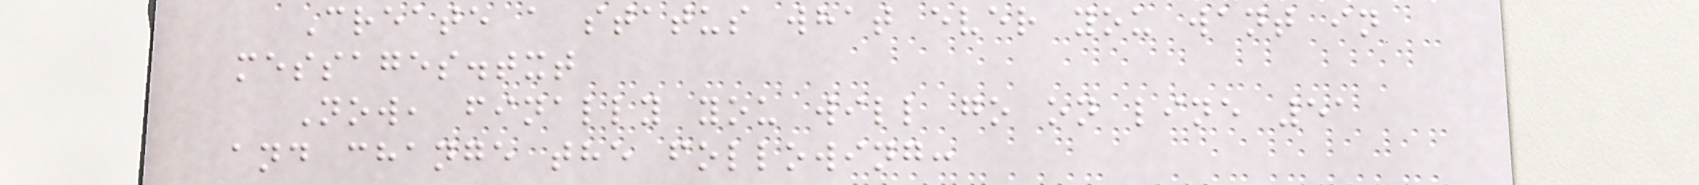Create a status what ever you want in
messages.txt
Now, finally you will go on line 51
and change the following:
